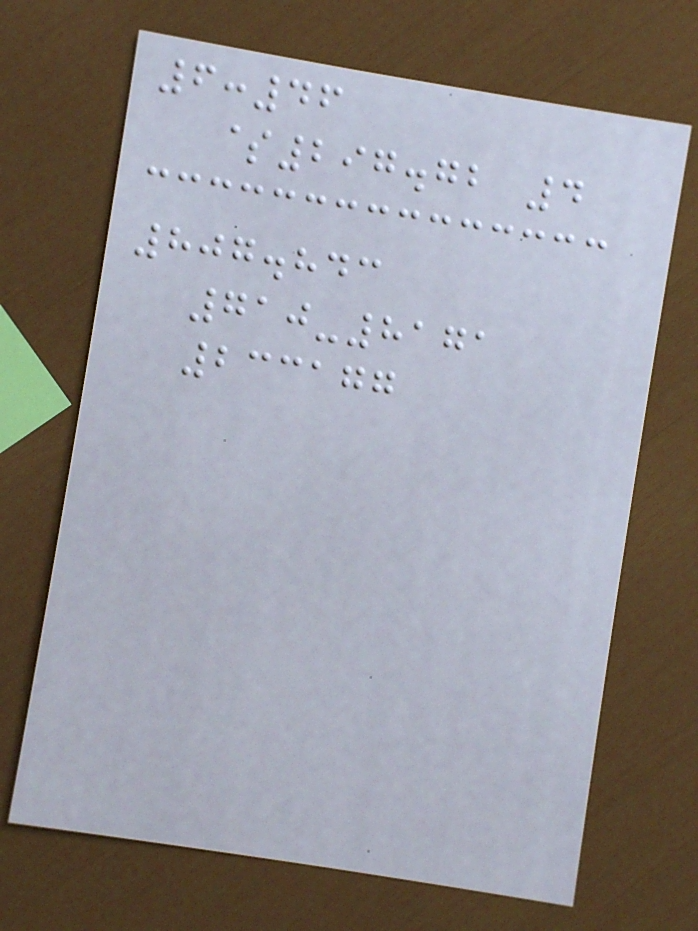6:46
$297.72 4
807.843
710-8171
233177
